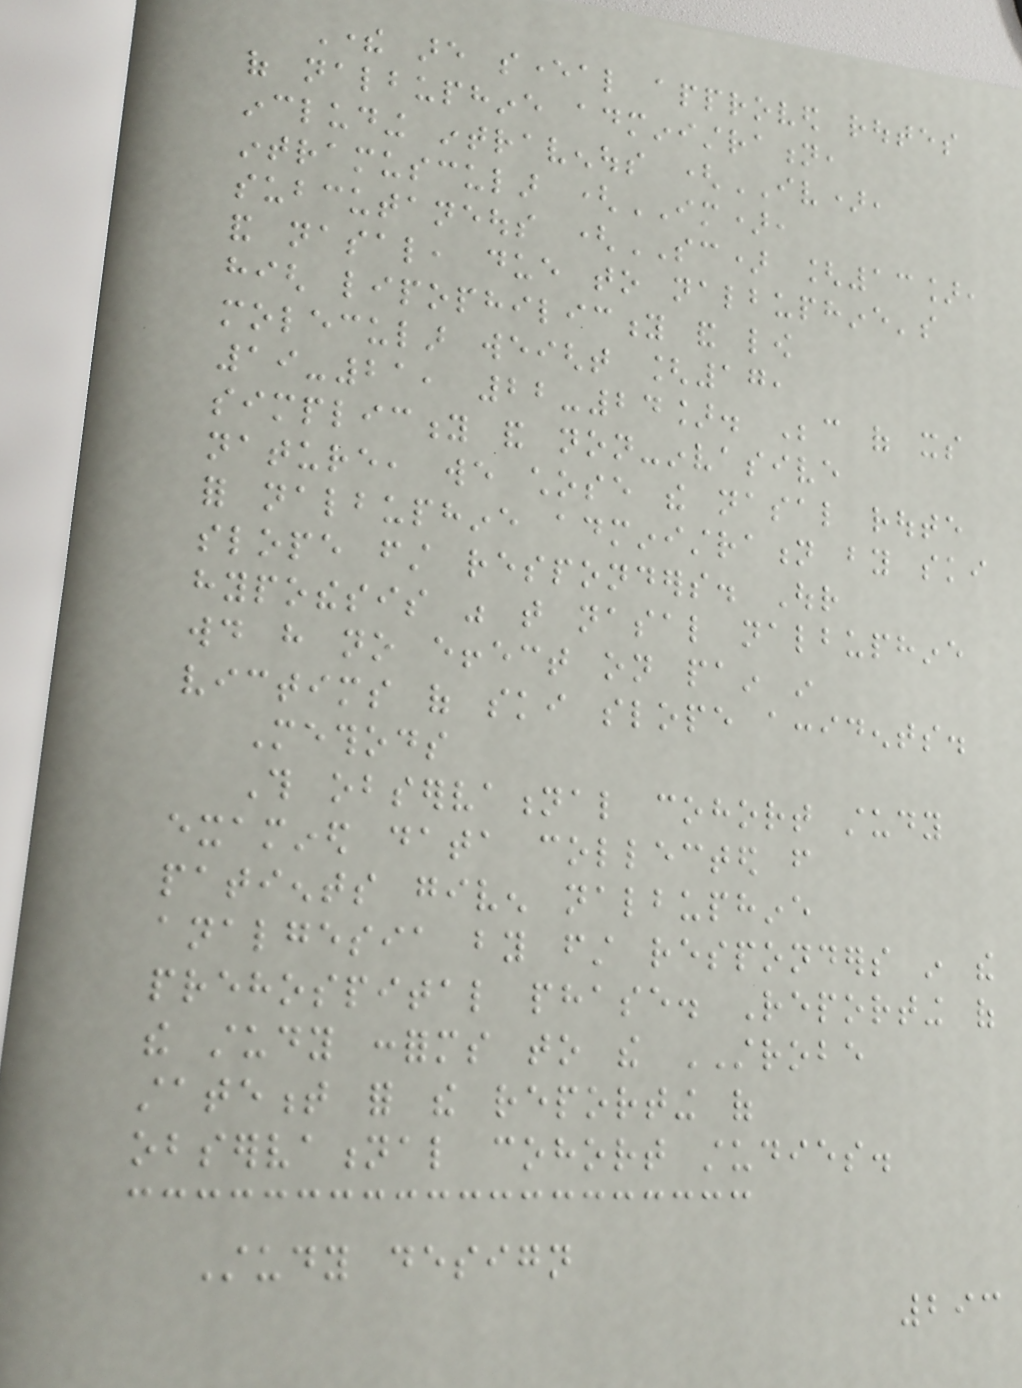There are several approved routes
of nalbuphine administration,
including intravenous (IV),
intramuscular (IM),
subcutaneous (SC) [13],
and nasal, due to nalbuphine's
high lipophilicity and low
molecular weight [17,
19-21, 22-24]. Because of its
simplicity and non-invasive
nature, we chose the nasal route
for nalbuphine administration by ski
slope first responders. Our
hypothesis was that nasal nalbuphine
would have no effect on pain in
victims of ski slope accidents.
Methods
This observational cohort study
examined data collected from
patients given nalbuphine
analgesia by first responders in the
prehospital phase. Reporting of
the study conforms to the STROBE
statement for the reporting of
observational cohort studies.
Study design
293
